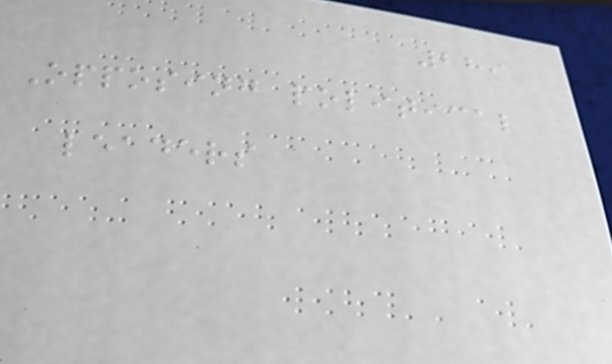289
Opposing political
leaders
